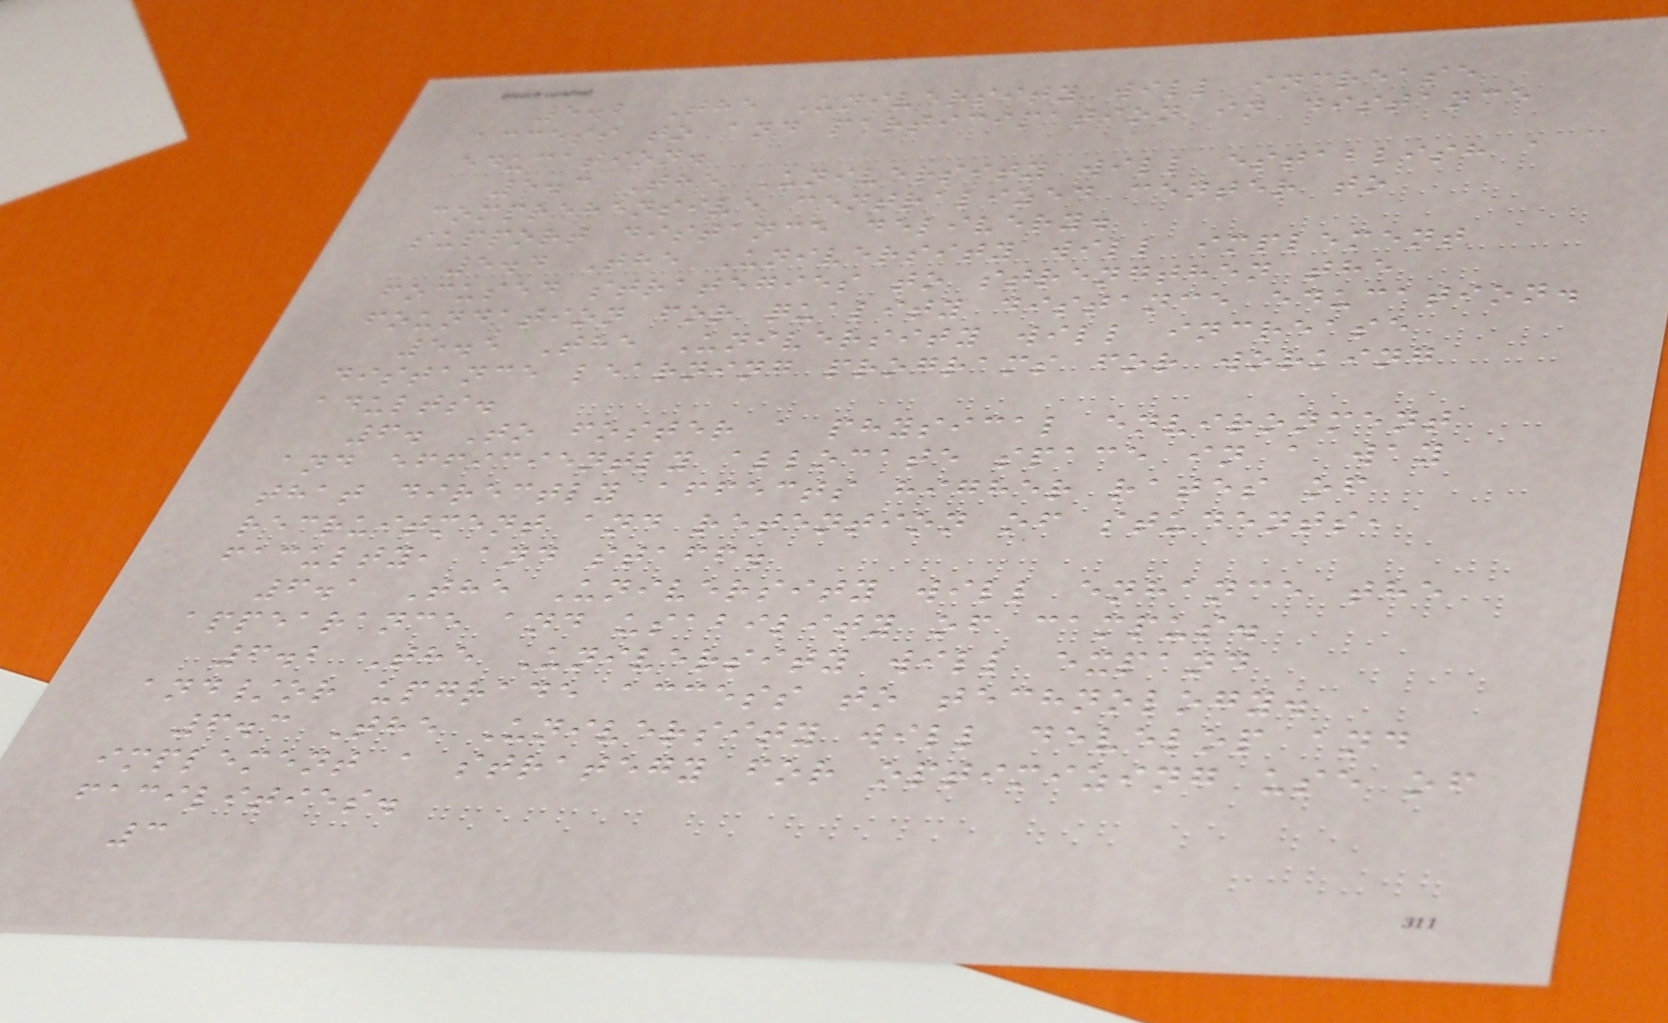5.2 The University will increase
access to and participation in distance
education.
5.3 The University will establish a
comprehensive centralized center to
support distance delivery.
5.4 The University will implement
focused strategies to strengthen the
foundation for quality distance education.
5.5 The University will increase
distance learning programs for working
adults.
6. To foster a physical environment
and efficiently allocate space in a way
that directly affects higher rates of
recruitment and retention of students,
faculty, and staff.
6.1 The University will enhance the
appearance and usability of campus.
6.2 The University will expand
and/or upgrade access to technology.
6.3 The University will develop and
implement a strategy for optimizing use of
facilities.
3
